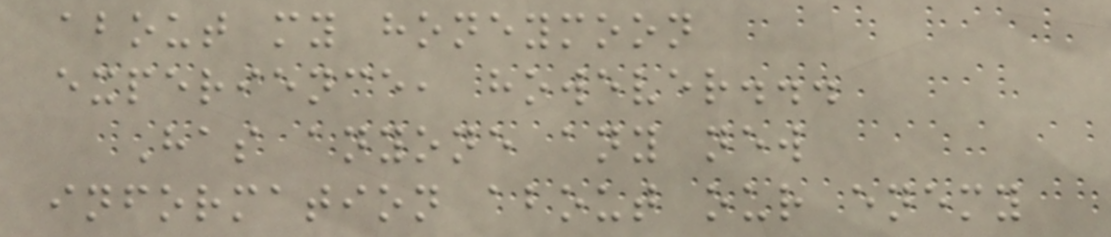about my honeymoon
experience, however...
Has anyone any new
information about our enemy
